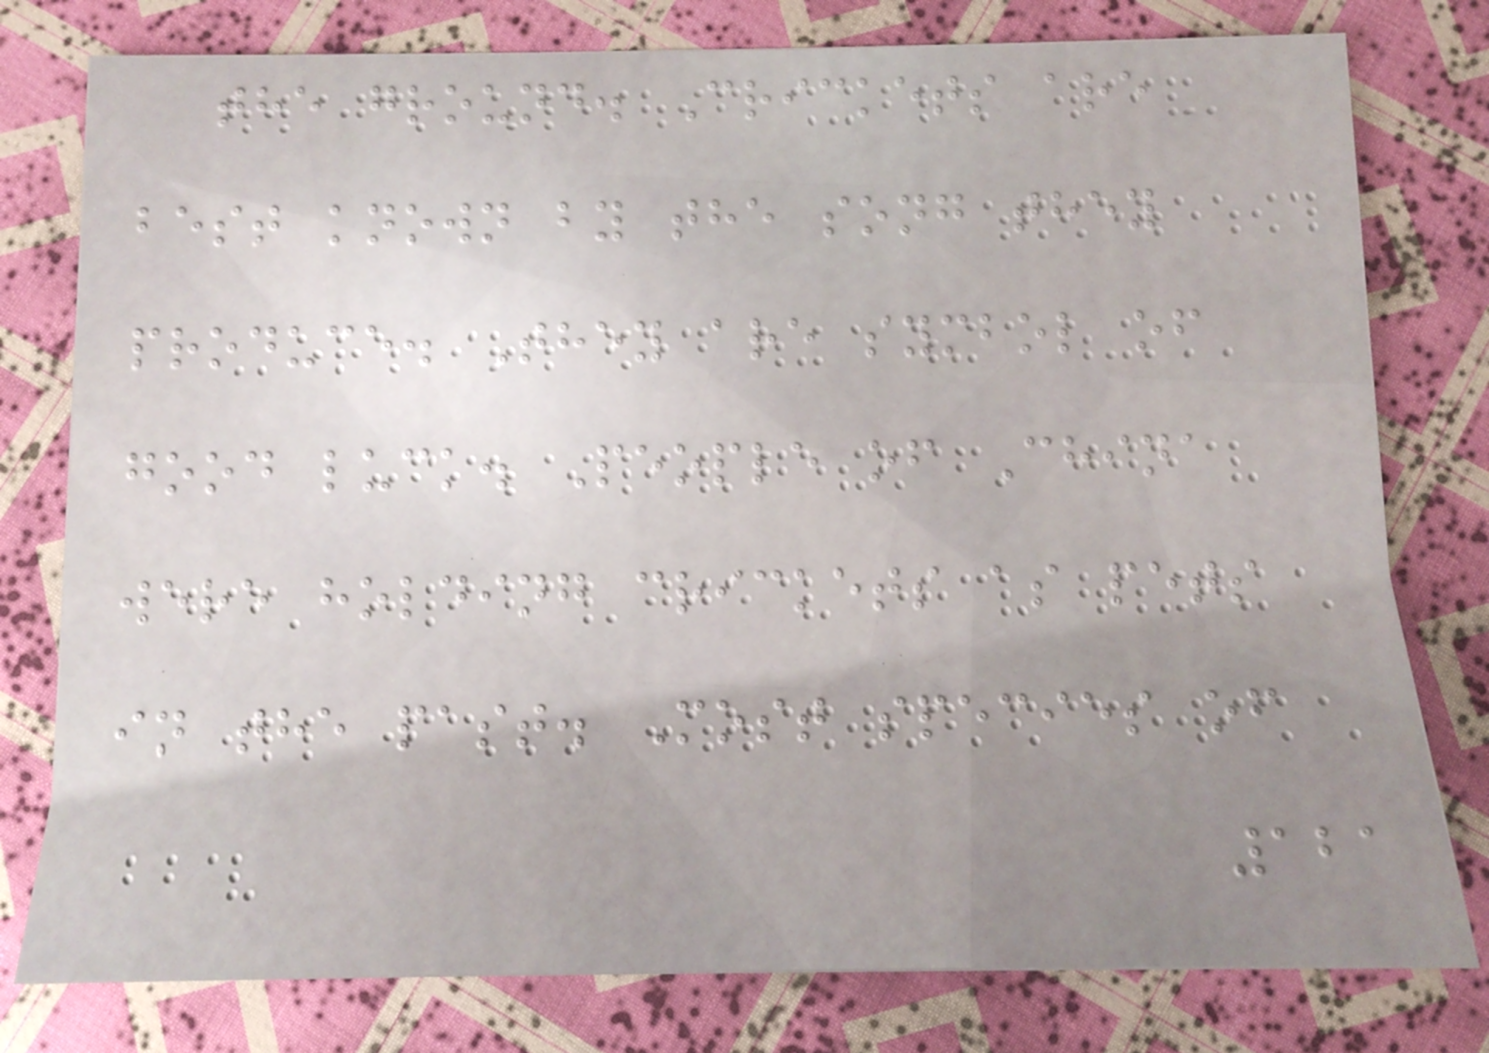the ground. Crickets are
best known by the song they
produce. They are symbol of
good luck. People of China
were holding crickets as pets
in the past. Most species of
121
